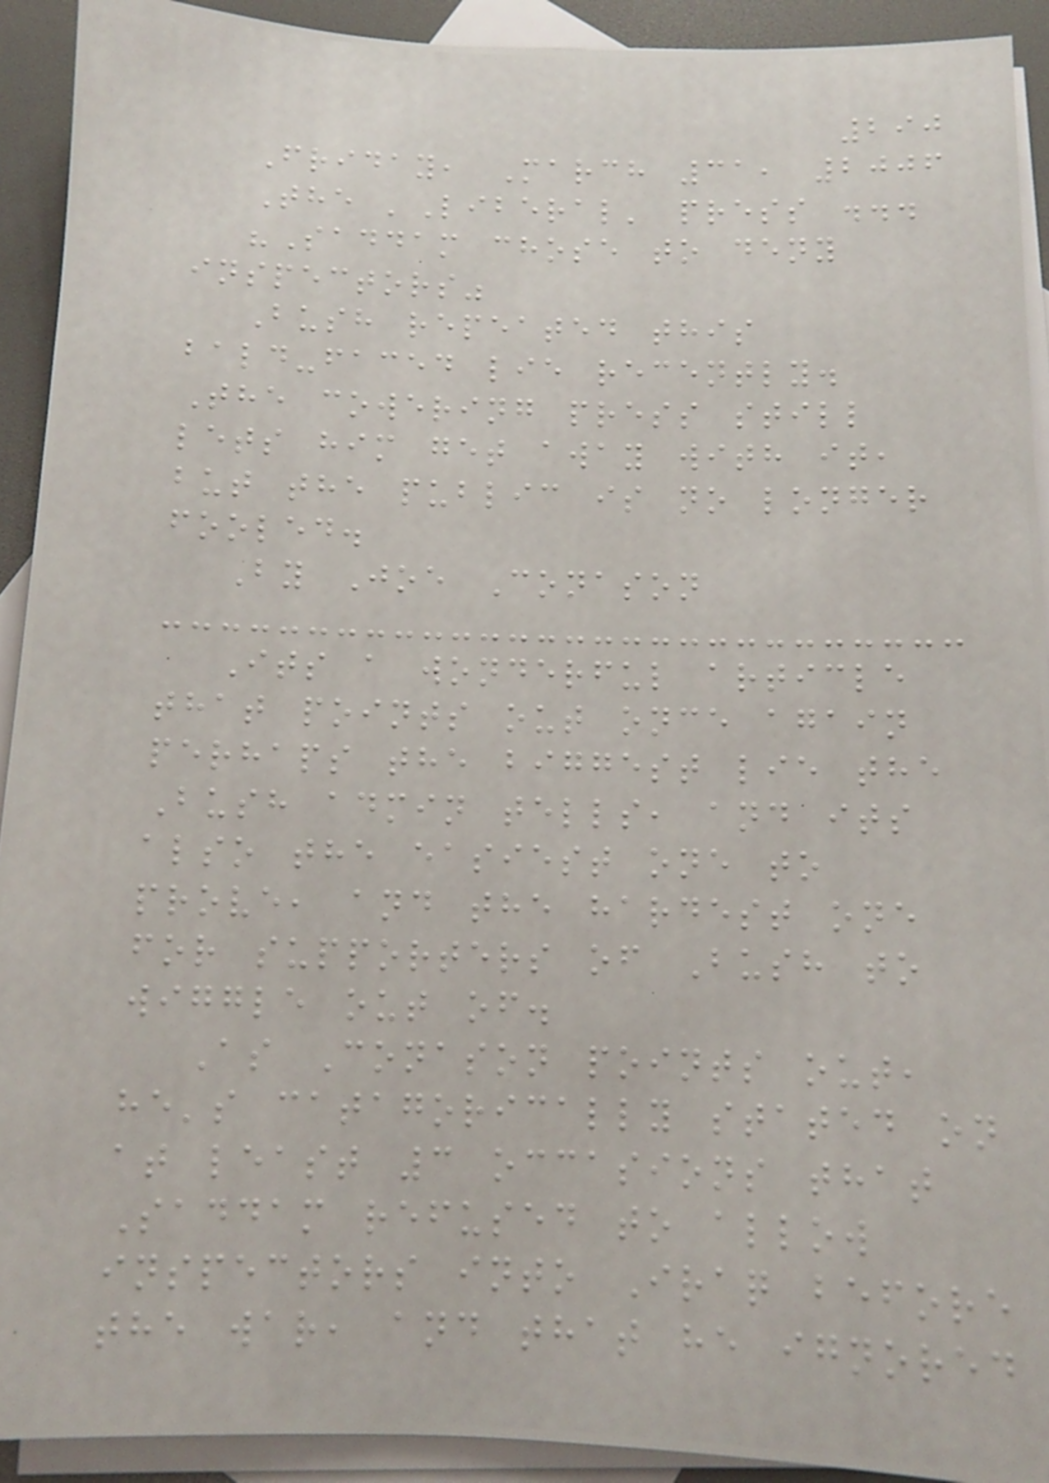290
Friday, March 31, 2006
The 'Liberal' press ...
"Saddam chose to deny
inspectors"
Bush repeated this
bald-faced lie recently.
The cowering press still
lets him get away with it,
but the public is no longer
fooled.
By Joe Conason
Its a wonderful article
that points out once again
perhaps the biggest lie the
Bush admin tells, and its
also the easiest one to
prove, and the hardest one
for supporters of Bush to
wiggle out of.
As Conason points out,
he's catagorically stated on
at least 3 occasions that
Saddam refused to allow
inspectors into Iraq before
the war, and that he ignored
